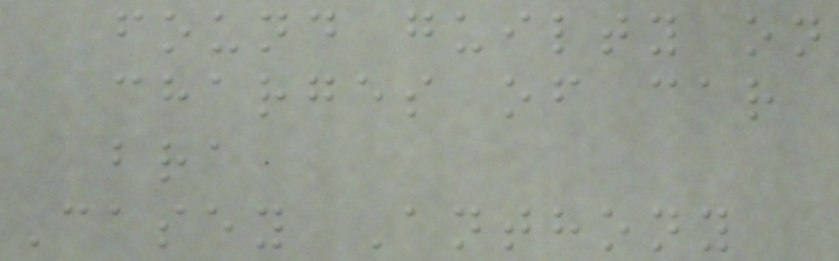found guilty on
charges of car
bra
Casey Anthony
